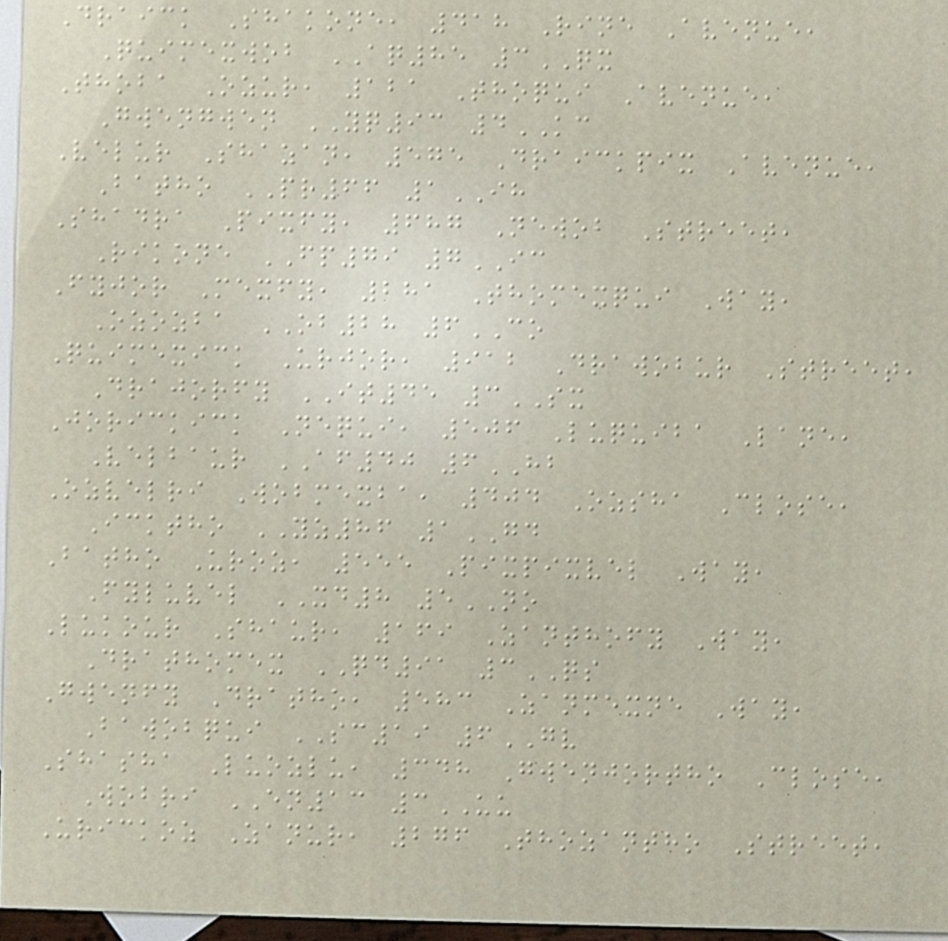Draick Shakone, 418 Rine Avenue,
Quimexwob AQ85 3QX
Thoba Ozur, 121 Thoqui Avenue,
Gwengwen YQ93 4KC
Velur Shazan, 575 Draickpix Avenue,
Batho PR66 1IH
Shadra Pixfy, 687 Newob Street,
Rikone FP79 7IC
Fyjor Mexfy, 281 Thomexqui Way,
Ozozba OB28 6CO
Quimexick Urjor, 912 Drawobur Street,
Drajorfy IT45 3SX
Jorickick Nequi, 506 Luquiba Lane,
Velbaur AF40 6HB
Ozvelri Wobmexba, 404 Ozsha Close,
Icktho YZ86 1GD
Batho Uroz, 555 Pixpixvel Way,
Fyluvel XD8 5NO
Lukour Shaur, 169 Zanthofy Way,
Drathomex QD91 3QS
Gwenfy Dratho, 583 Zanmexne Way,
Bawobqui SC19 6GV
Shasha Luozlu, 348 Gwenjortho Close,
Wobri EN13 3UU
Urickoz Zanur, 276 Thozantho Street,
